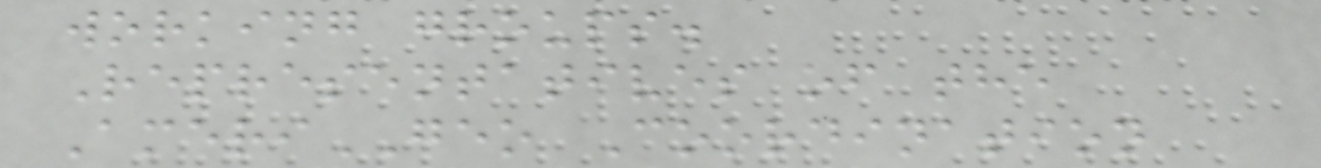working groups.
Representatives of the
AmeriGEO Coordination
